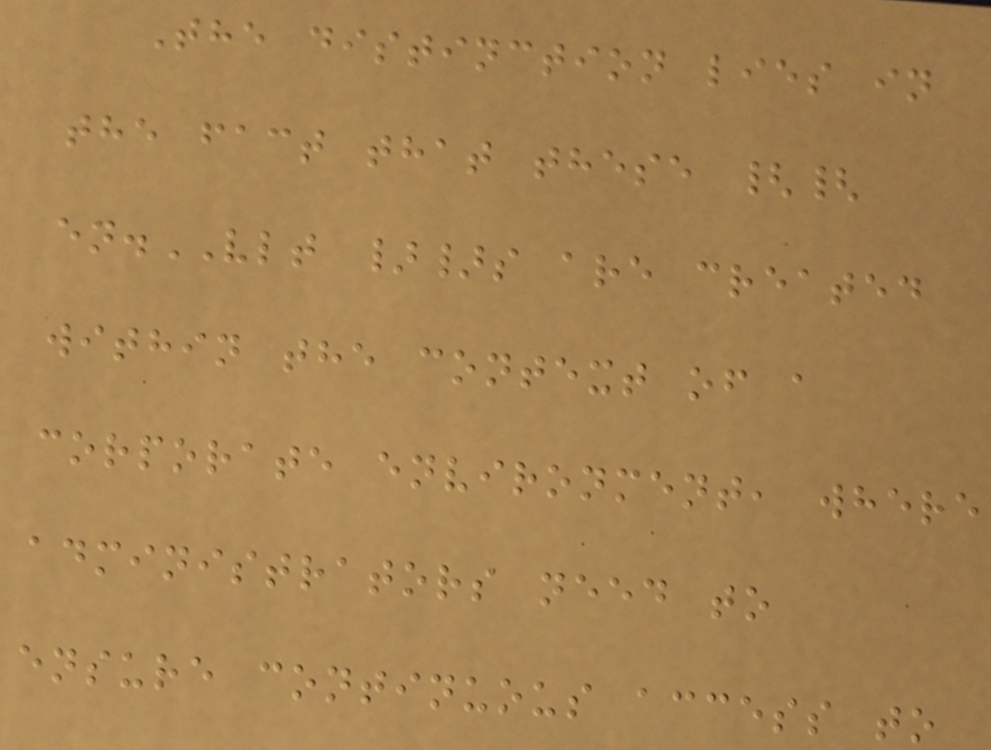The distinction lies in
the fact that these {{
en.VLT }}s are created
within the context of a
corporate environment, where
administrators need to
ensure continuous access to
